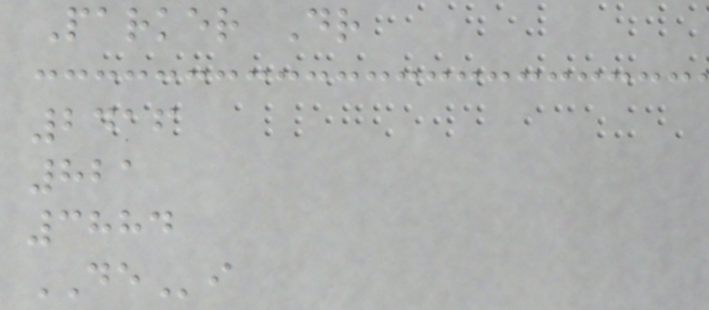Parker Dr
2416
821
3884
DEi
